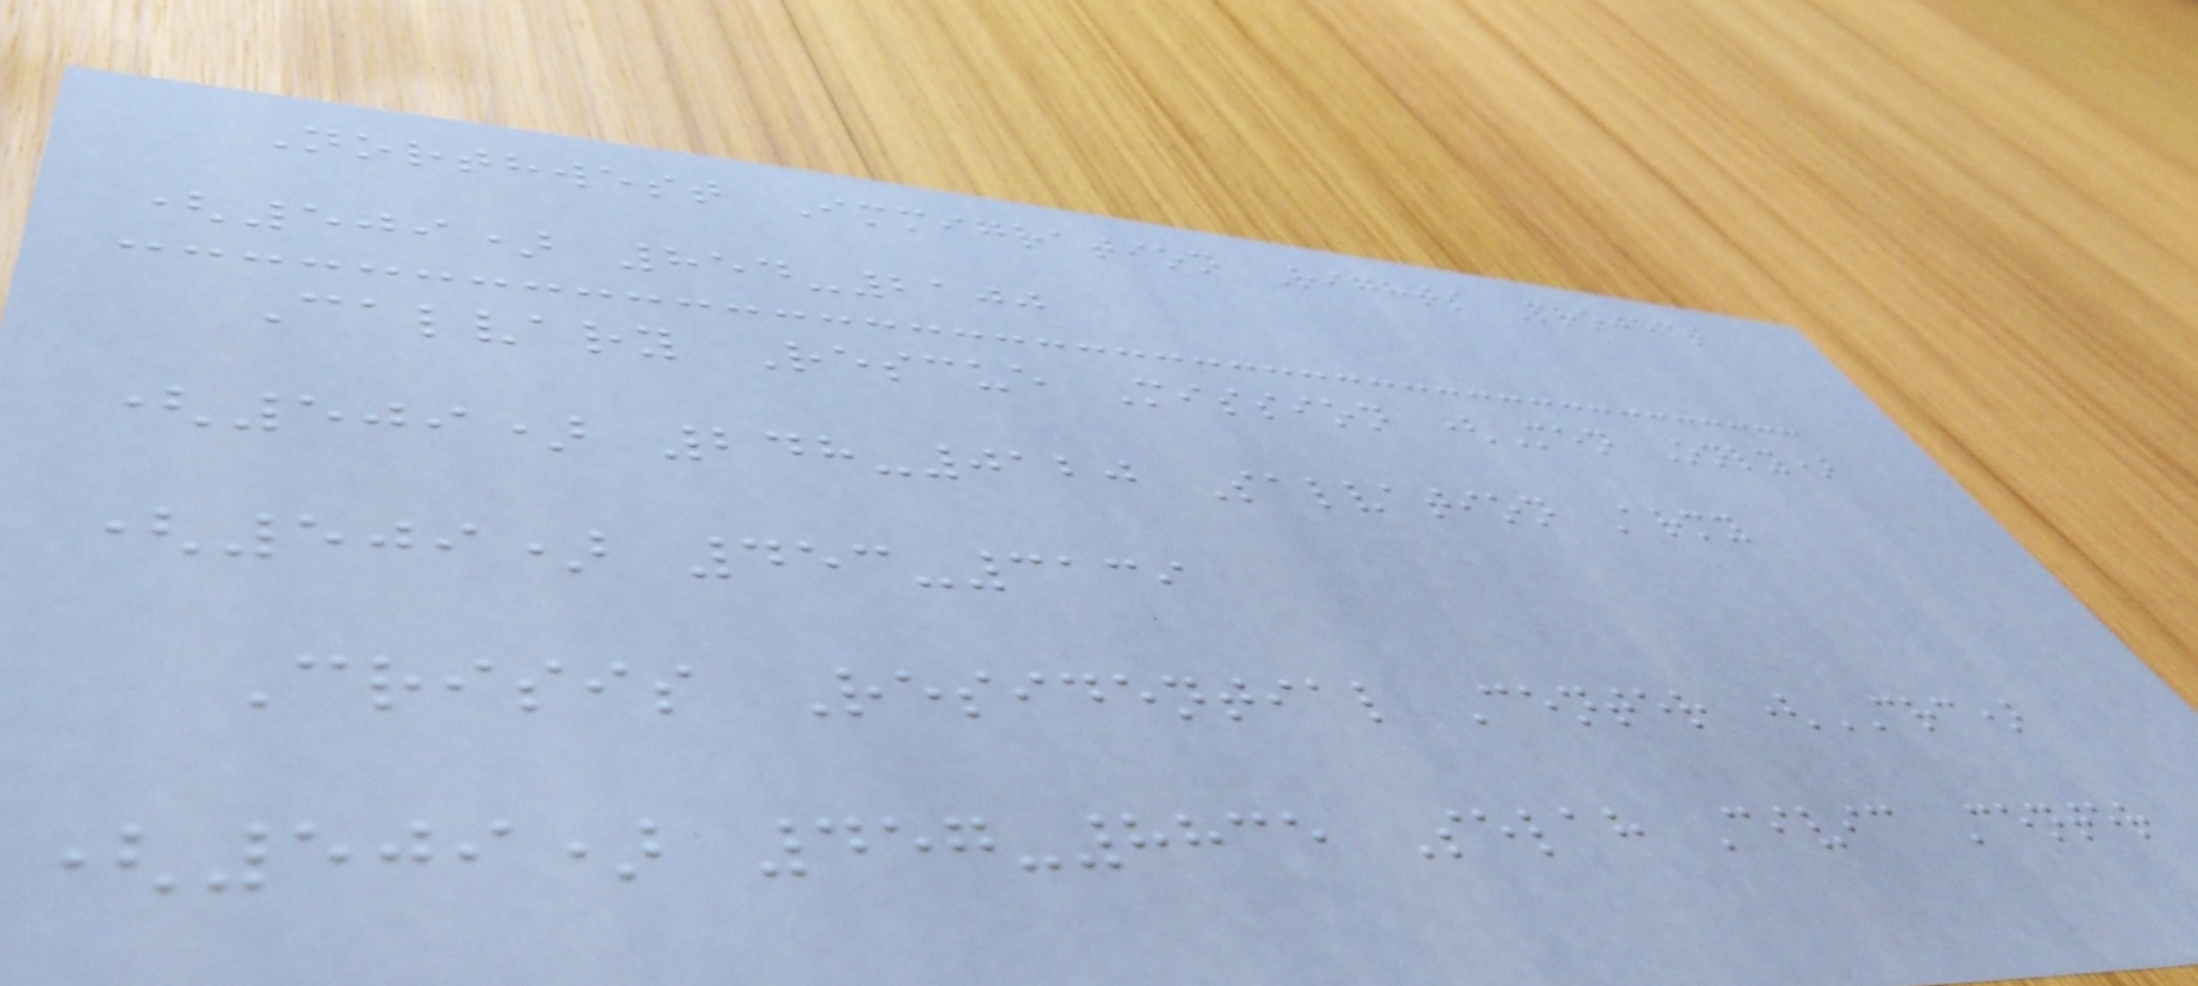Northwest Immigration Rights Project
(509) 854-2100
Calvary Rescue Mission (Men Only)
(509) 248-0120 Salvation Army
(509) 453-3139
Crisis Residential Center (CRC)
(509) 457-8835 Selah Civic Center
